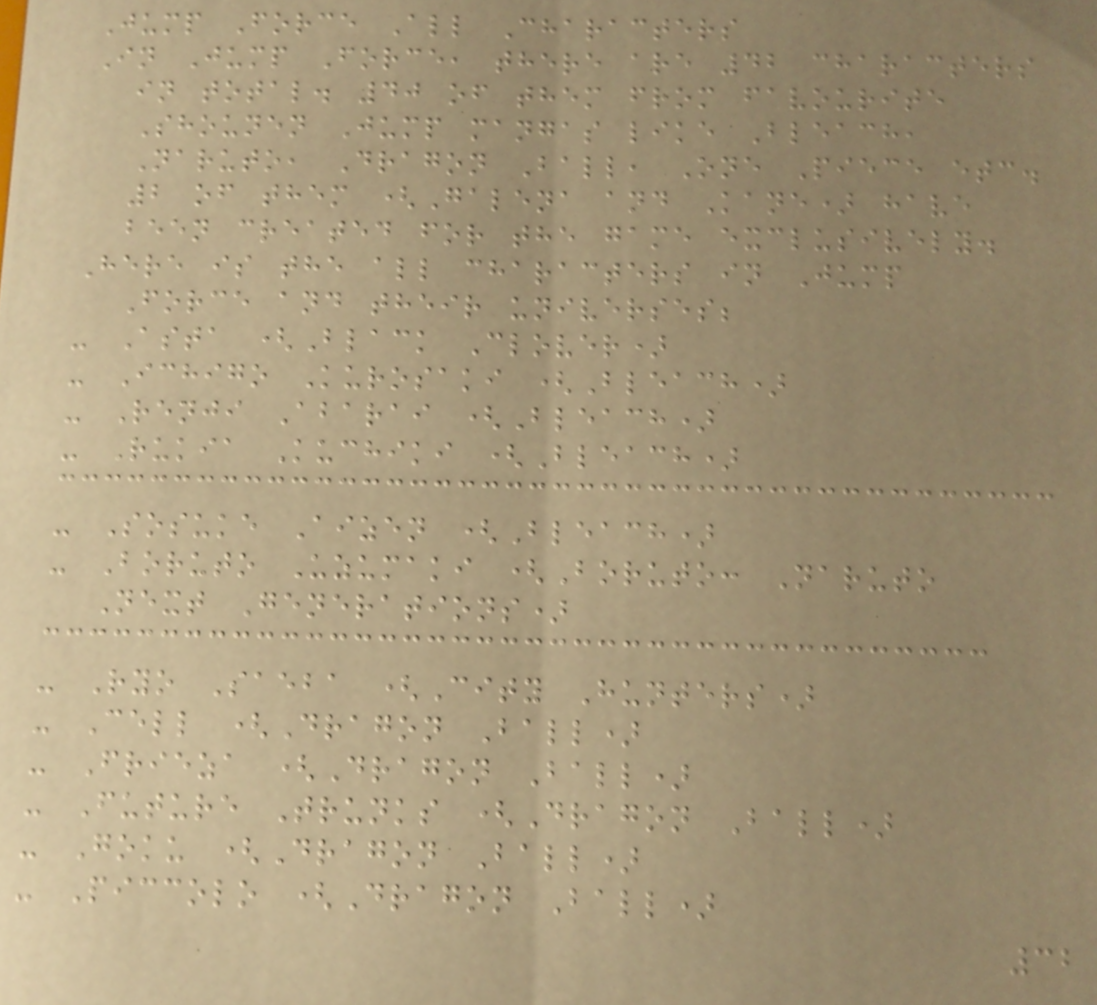Jump Force All Characters
In Jump Force, there are 42 characters
in total. 40 of them from favourite
Shounen Jump mangas like Bleach,
Naruto, Dragon Ball, One Piece etc.
2 of them (Galena and Kane) have
been created for the game exclusively.
Here is the all characters in Jump
Force and their universes;
- Asta (Black Clover)
- Ichigo Kurosaki (Bleach)
- Renji Abarai (Bleach)
- Rukia Kuchiki (Bleach)
- Sosuke Aizen (Bleach)
- Boruto Uzumaki (Boruto: Naruto
Next Generations)
- Ryo Saeba (City Hunters)
- Cell (Dragon Ball)
- Frieza (Dragon Ball)
- Future Trunks (Dragon Ball)
- Goku (Dragon Ball)
- Piccolo (Dragon Ball)
32
